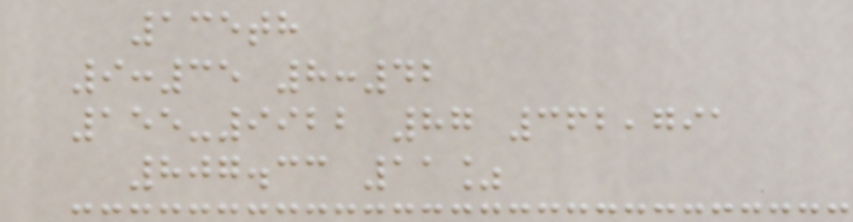135th
9:35 8:42
155-9922 87 362,791
807.33 11%
